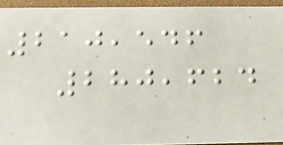210,546
280,624
